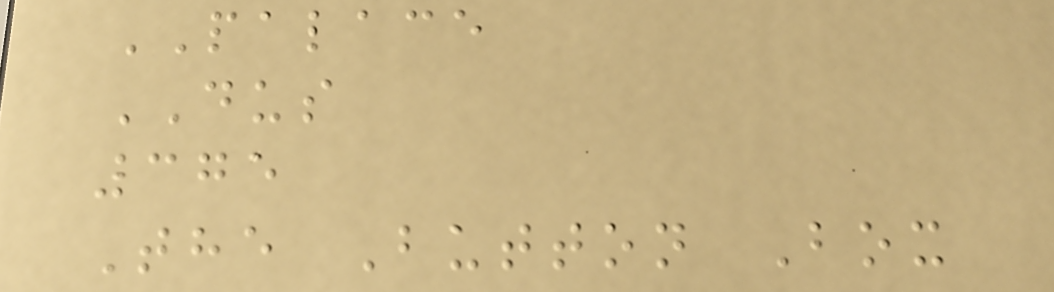PALACE
DUS
375
The Button Box
